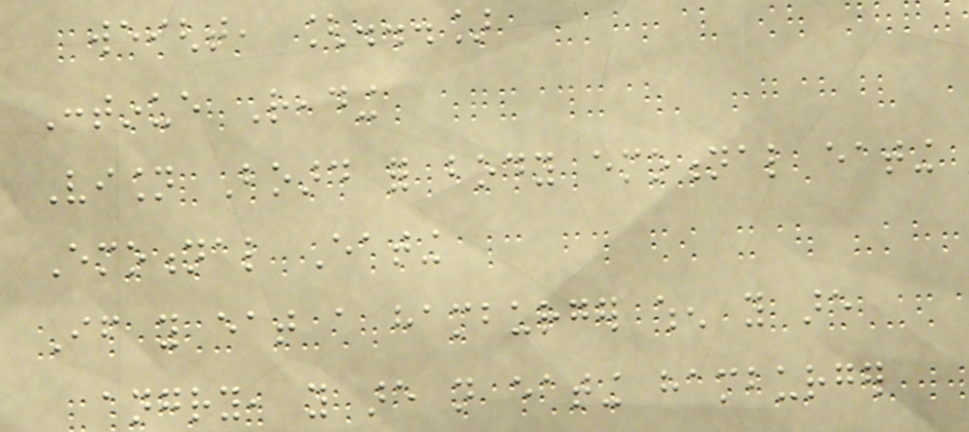weight, [...]
Continue Reading
Vision Board for body emotional eating
Emotional Eating
If you eat a hamburger when you are
angry, you are not eating hamburger
